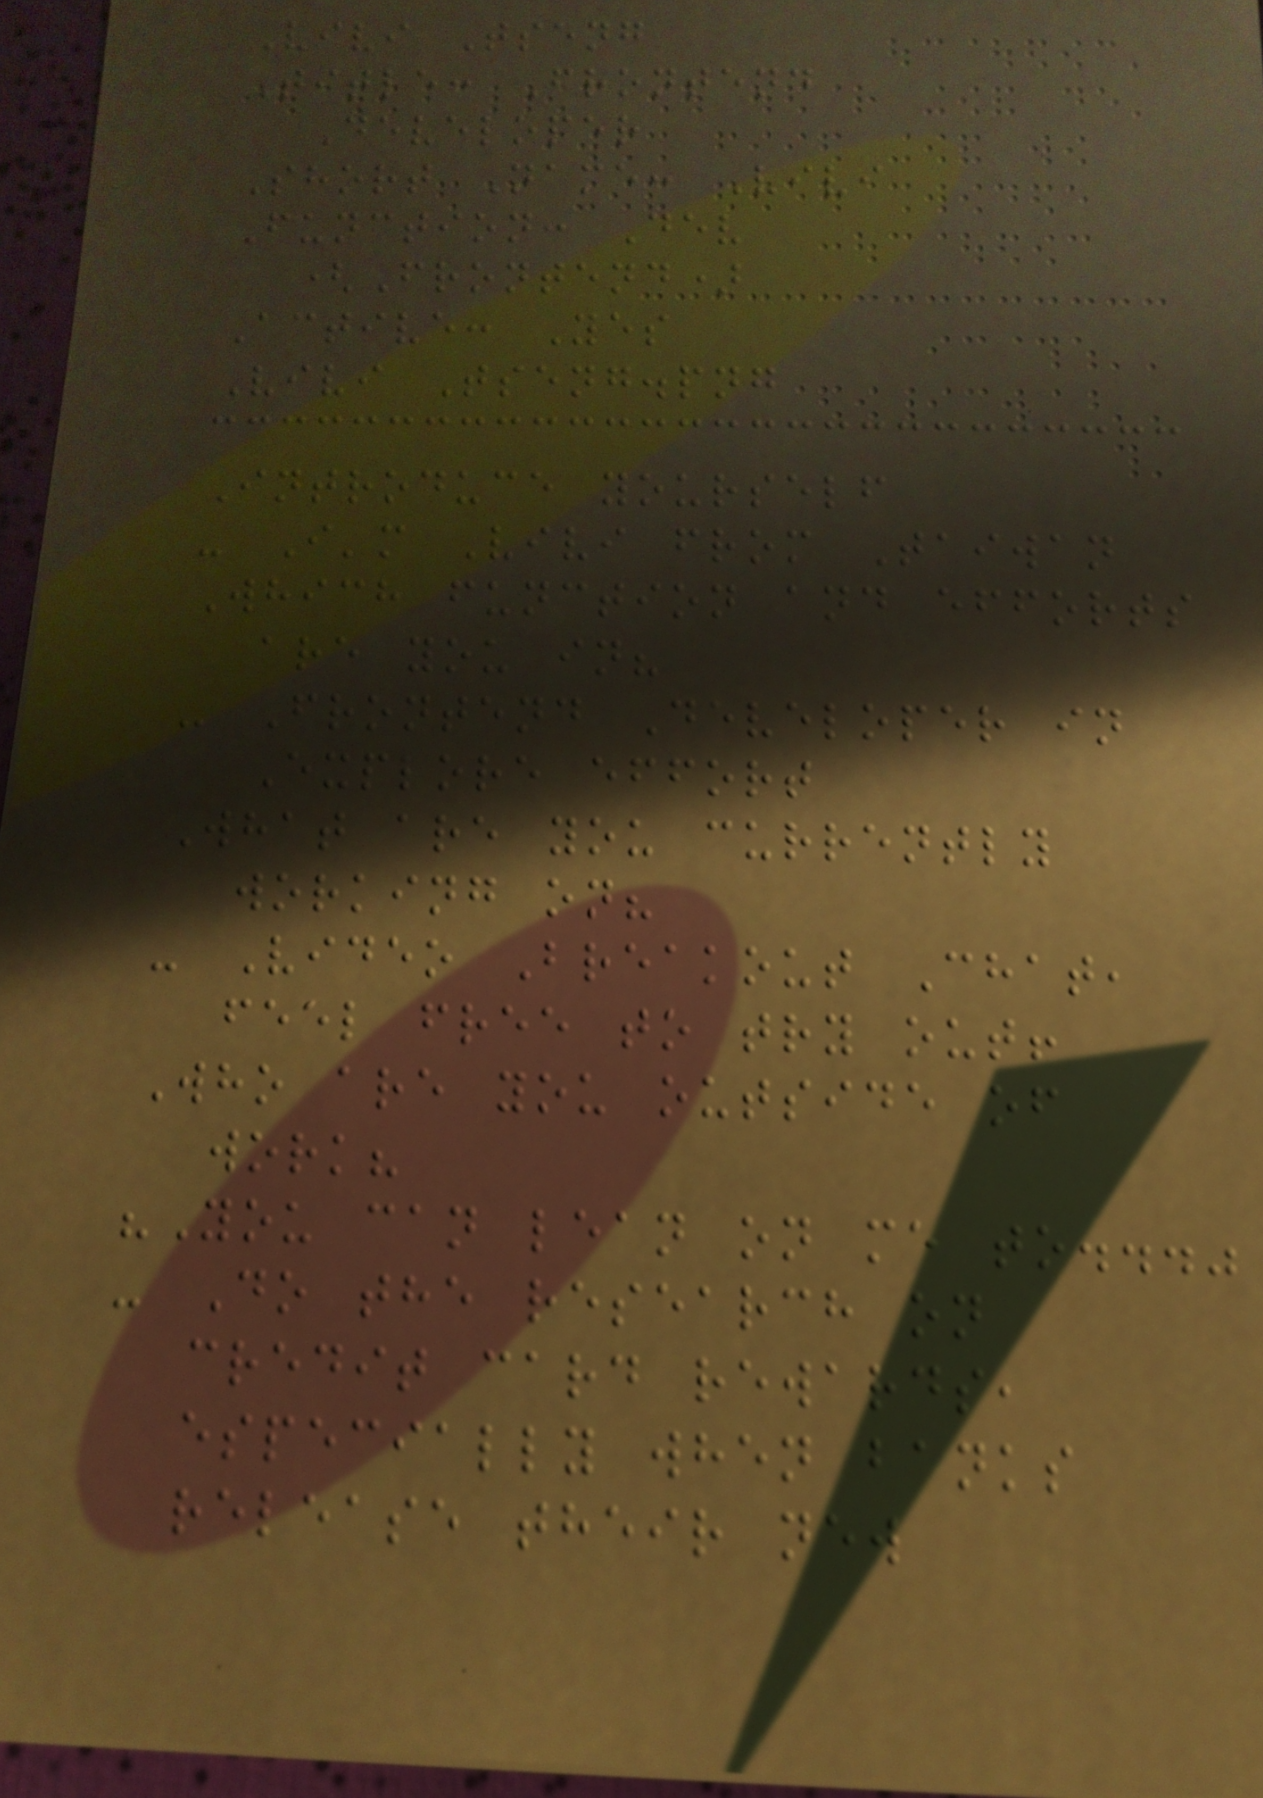Vivi Tseng
Title: Frontend
Developer
Short Name: Vivi
Function: Dev
(Frontend)
Active: Yes
Vivi Tseng.png
Introduce yourself
- I'm Vivi from Taiwan
Which function and efforts
are you in?
- Frontend Developer in
Explore effort
What are you currently
working on?
- Video Breakout Chat,
feel free to try out!
Who are you outside of
work?
"You can lean on me to..."
- Do the research on
credit card rewards,
especially when banks
release their new
